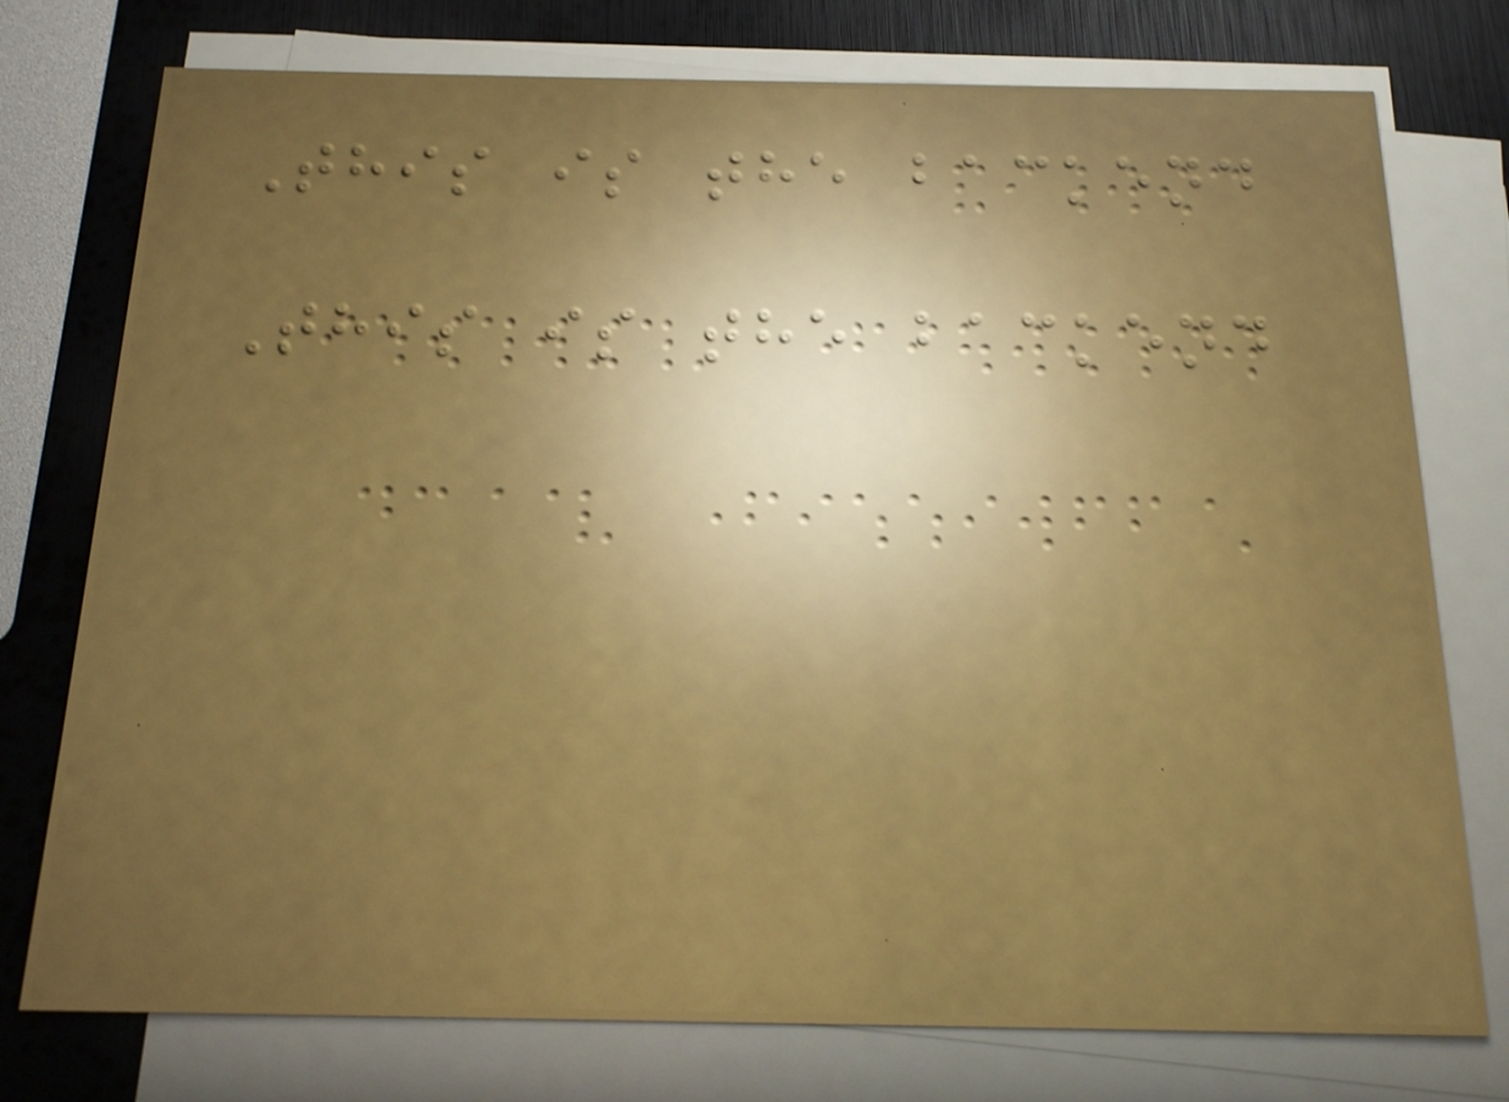This is the backend
This is the backend
